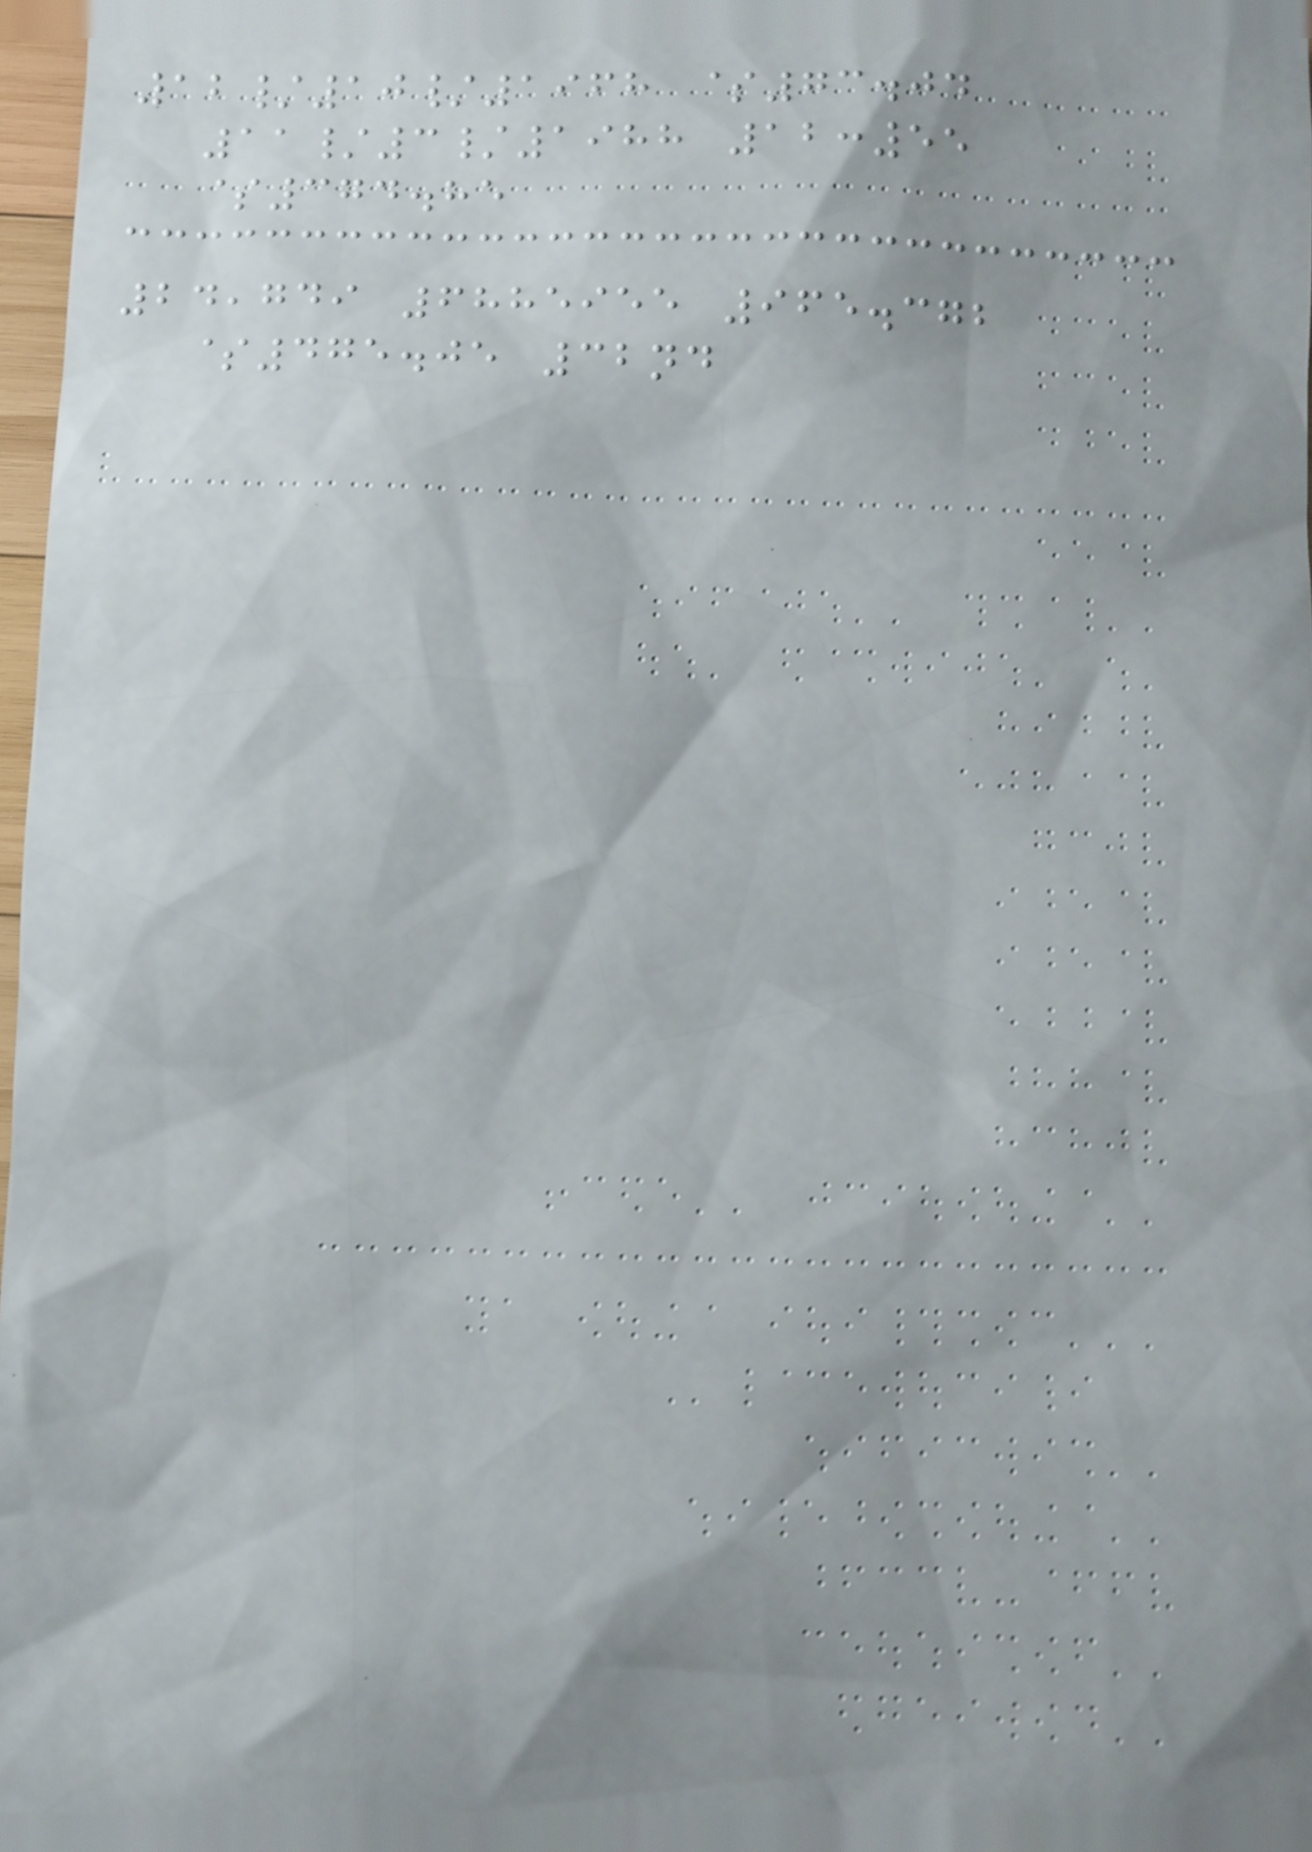12/10/1968 $73.04
11/3/1988 12:55
$374.85
24,749 6885955 965.372
$475.05 32nd
